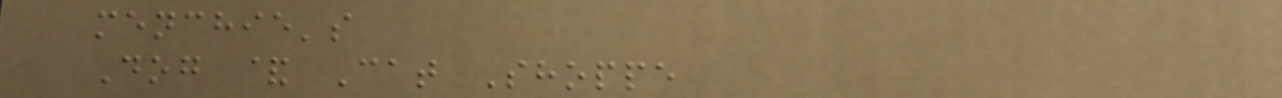menchie's
Dog & Cat Shoppe
